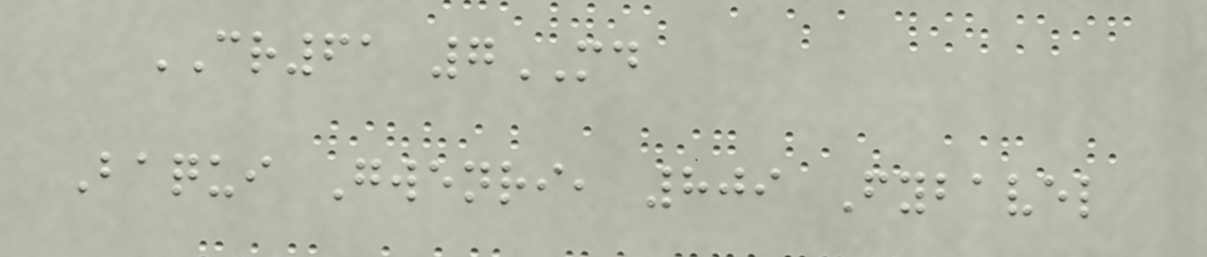CR61 7MD
Baqui Gwenri, 809 Fybavel
